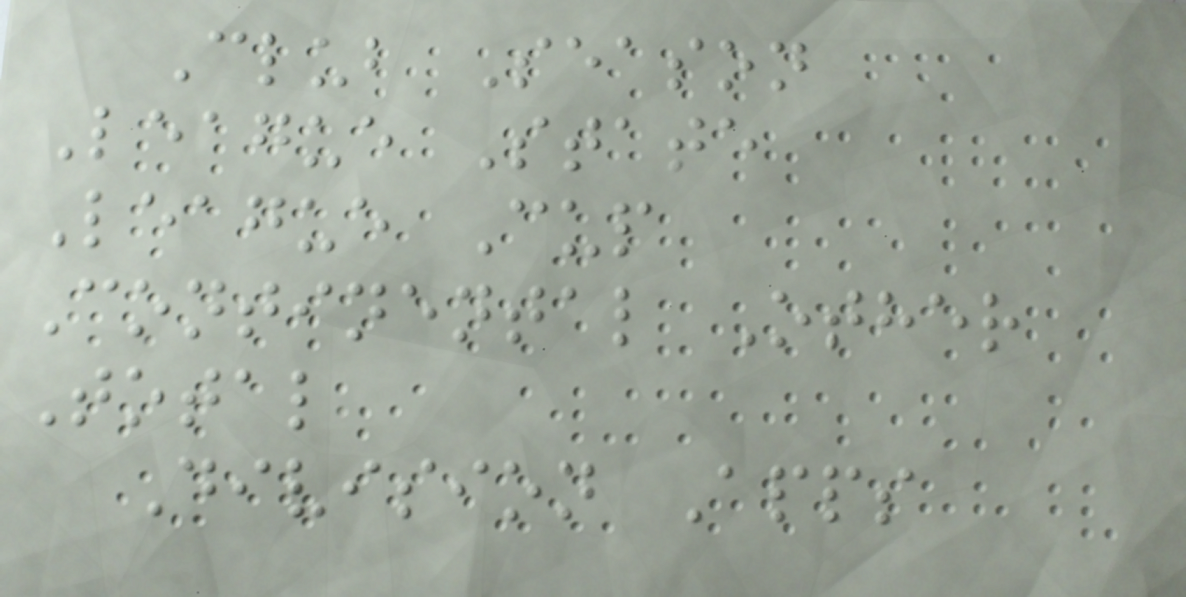Club Season
League State
League Cup
Continental Other
Total
Division Apps
